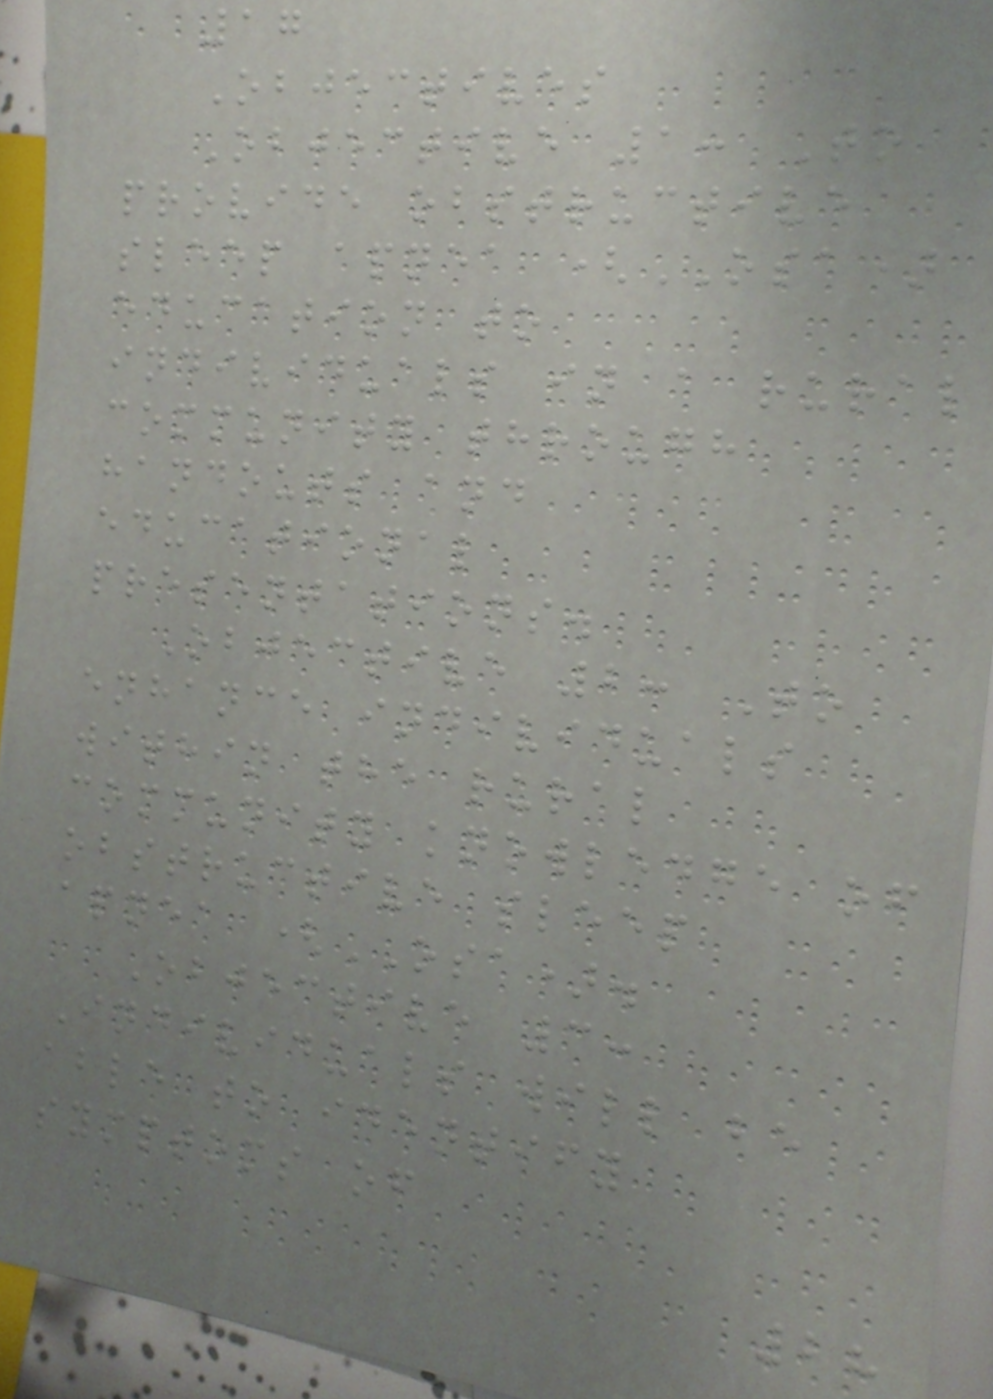17
Objectives
Objective 1: To
provide obstructive
sleep apnea (OSA)
education to
individuals in a rural
community through
handouts and
educational
presentations.
Objective 2: To
enhance individuals
within the rural
community knowledge of
obstructive sleep
apnea (OSA).
Objective 3:
Individuals will be
able to identify
symptoms of
28
